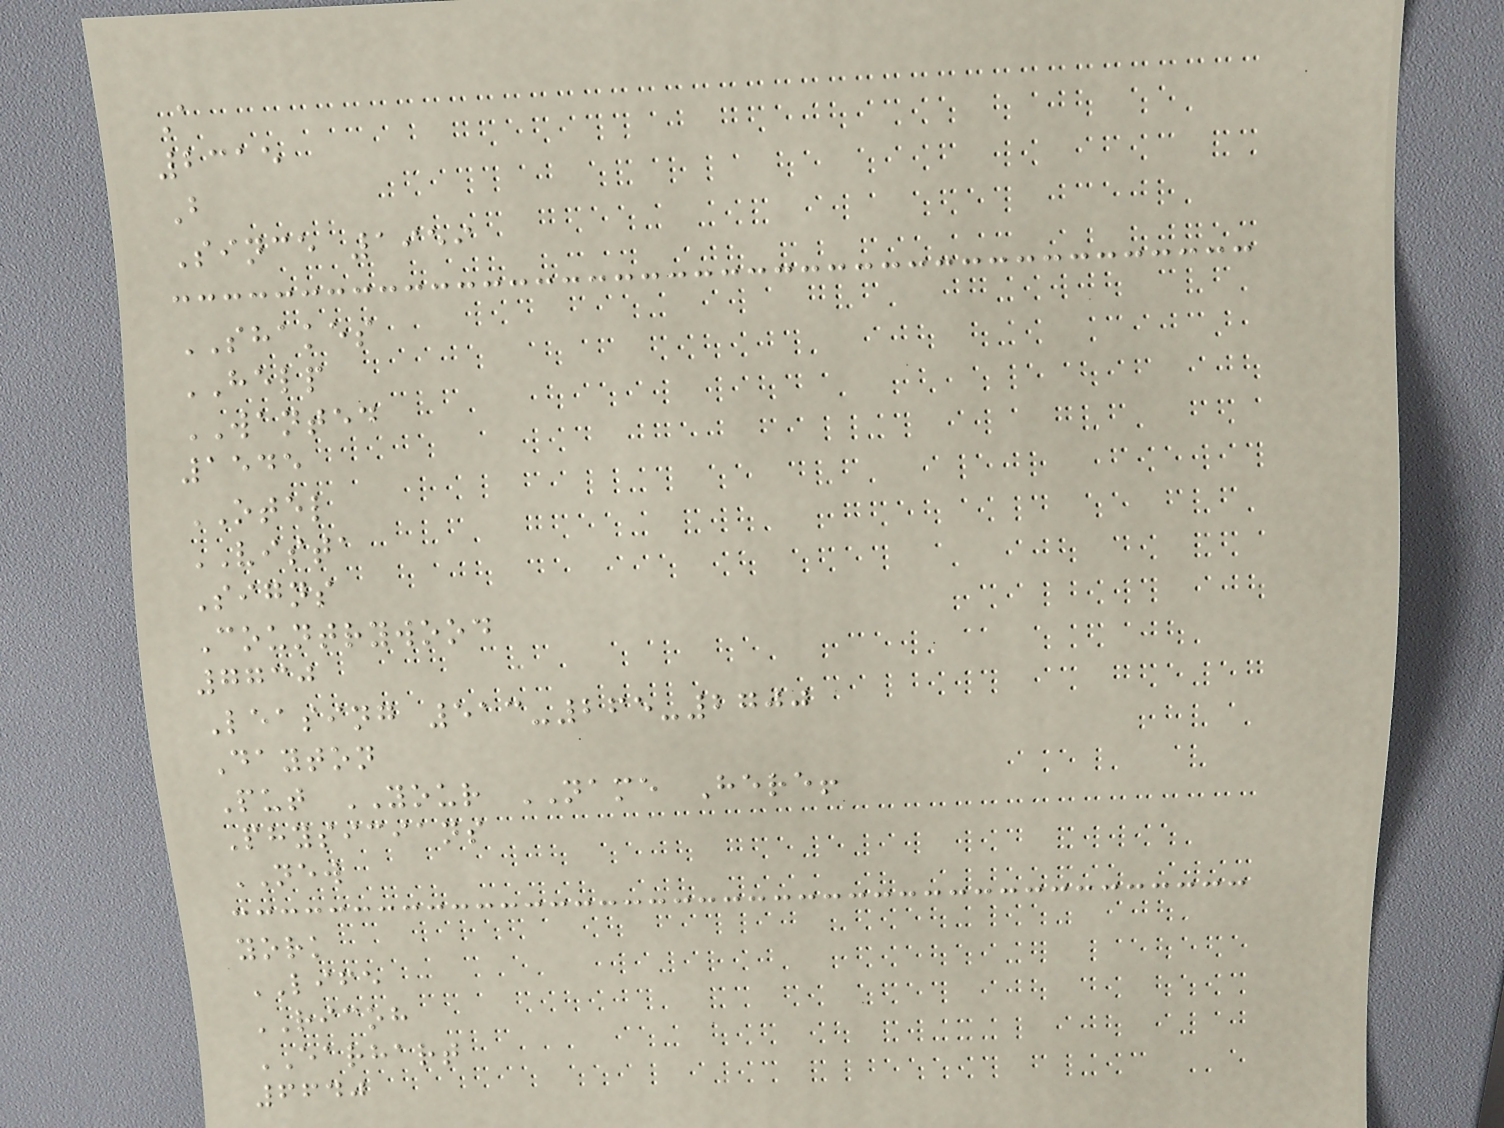A
2315
B
Since 1959
SHAKES
HELP
WANTED
1545
OTEL
VISTA
Signs
Countrywood
7730
Leasing 513-265-2700
Dayton
Put YOUR NAME Here!
Physicians
NEW
york
LIFE
RICOH
EARHART
6640
